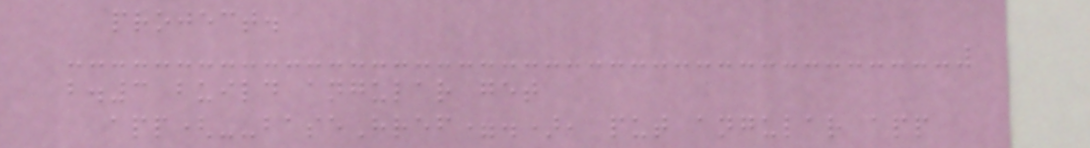project.
b.3 build angular get
app(--baseHref=.), put angular app
